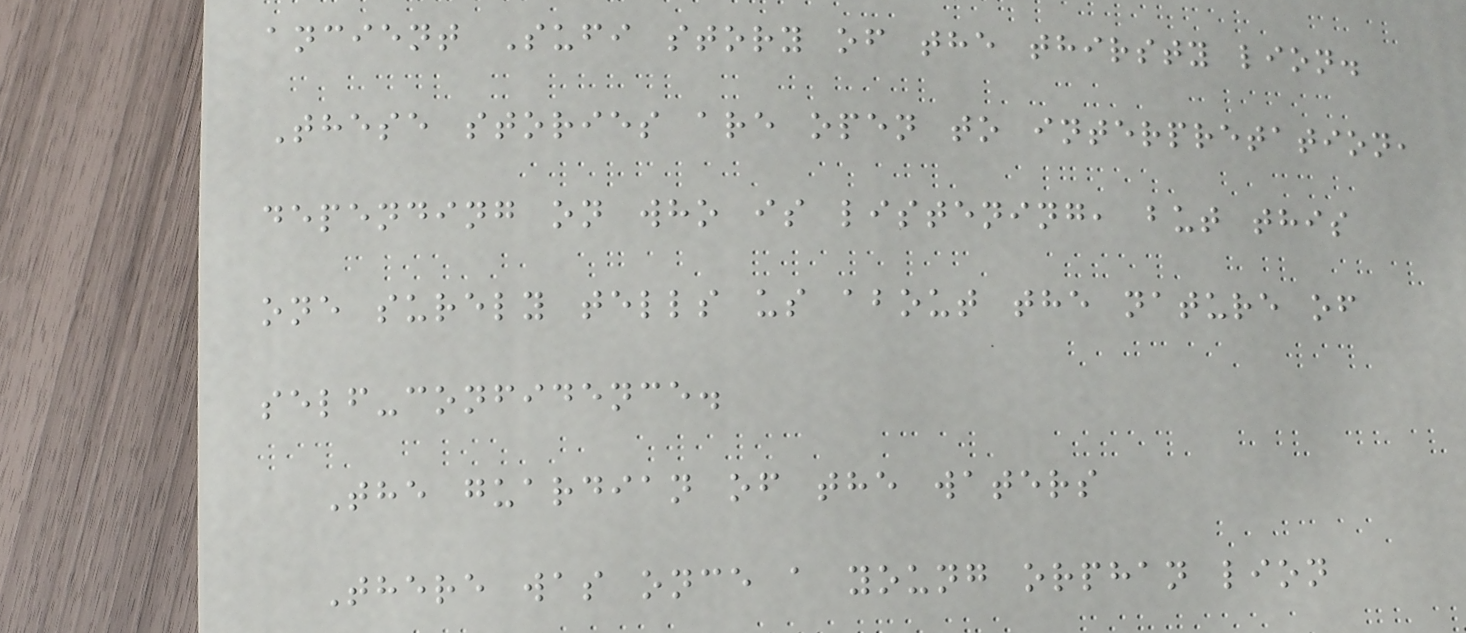ancient Sufi story of the thirsty lion.
These stories are open to interpretation,
depending on who is listening, but this
one surely tells us about the nature of
self-confidence.
The guardian of the waters
There was once a young orphan lion
